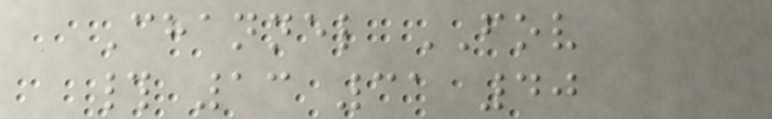Channel FOV
# 13 31 40
